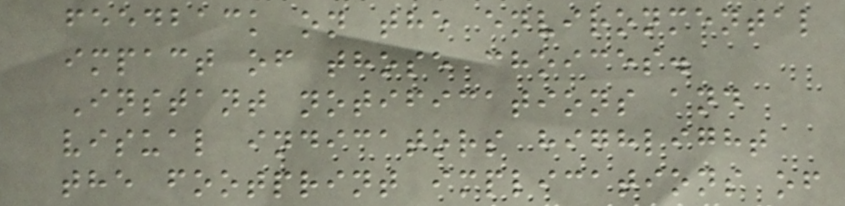feedback on the environmental
impact of those choices.
Instant notifications and
visual indicators highlight
the footprint implications of
